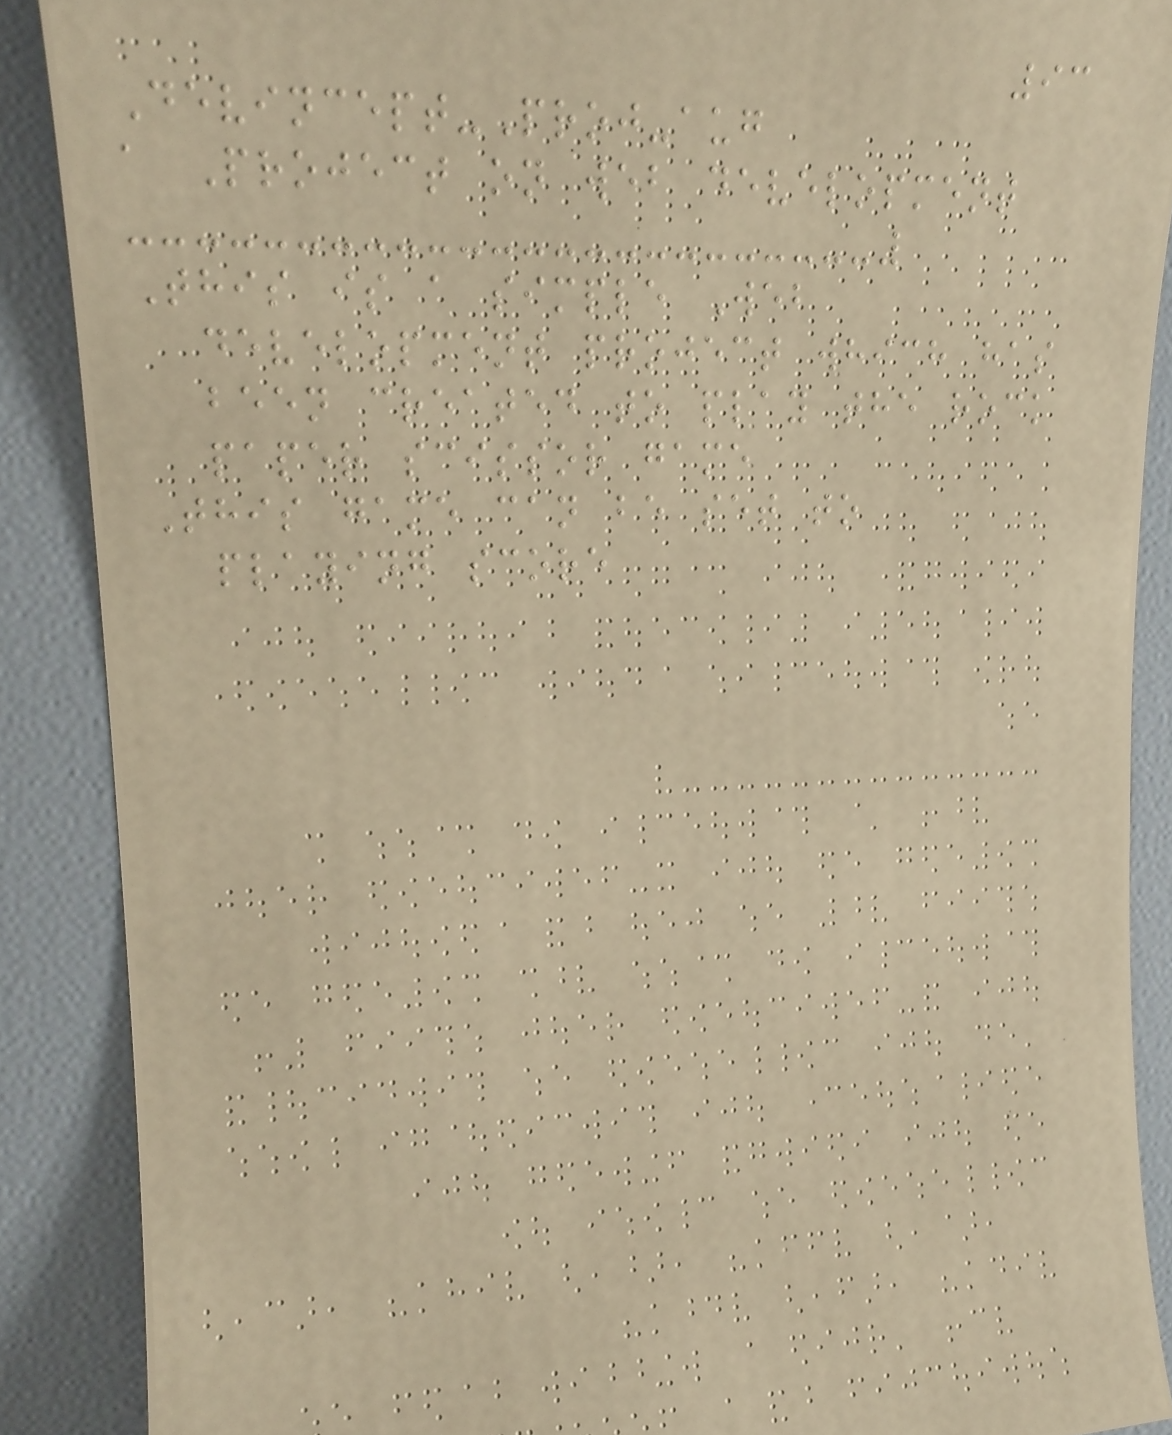93
Devincept-Proj-aug
a Project on web development
This is a simple Web
development project which has
been created to play the rock
paper scissor game
This game can be set to
playing score
